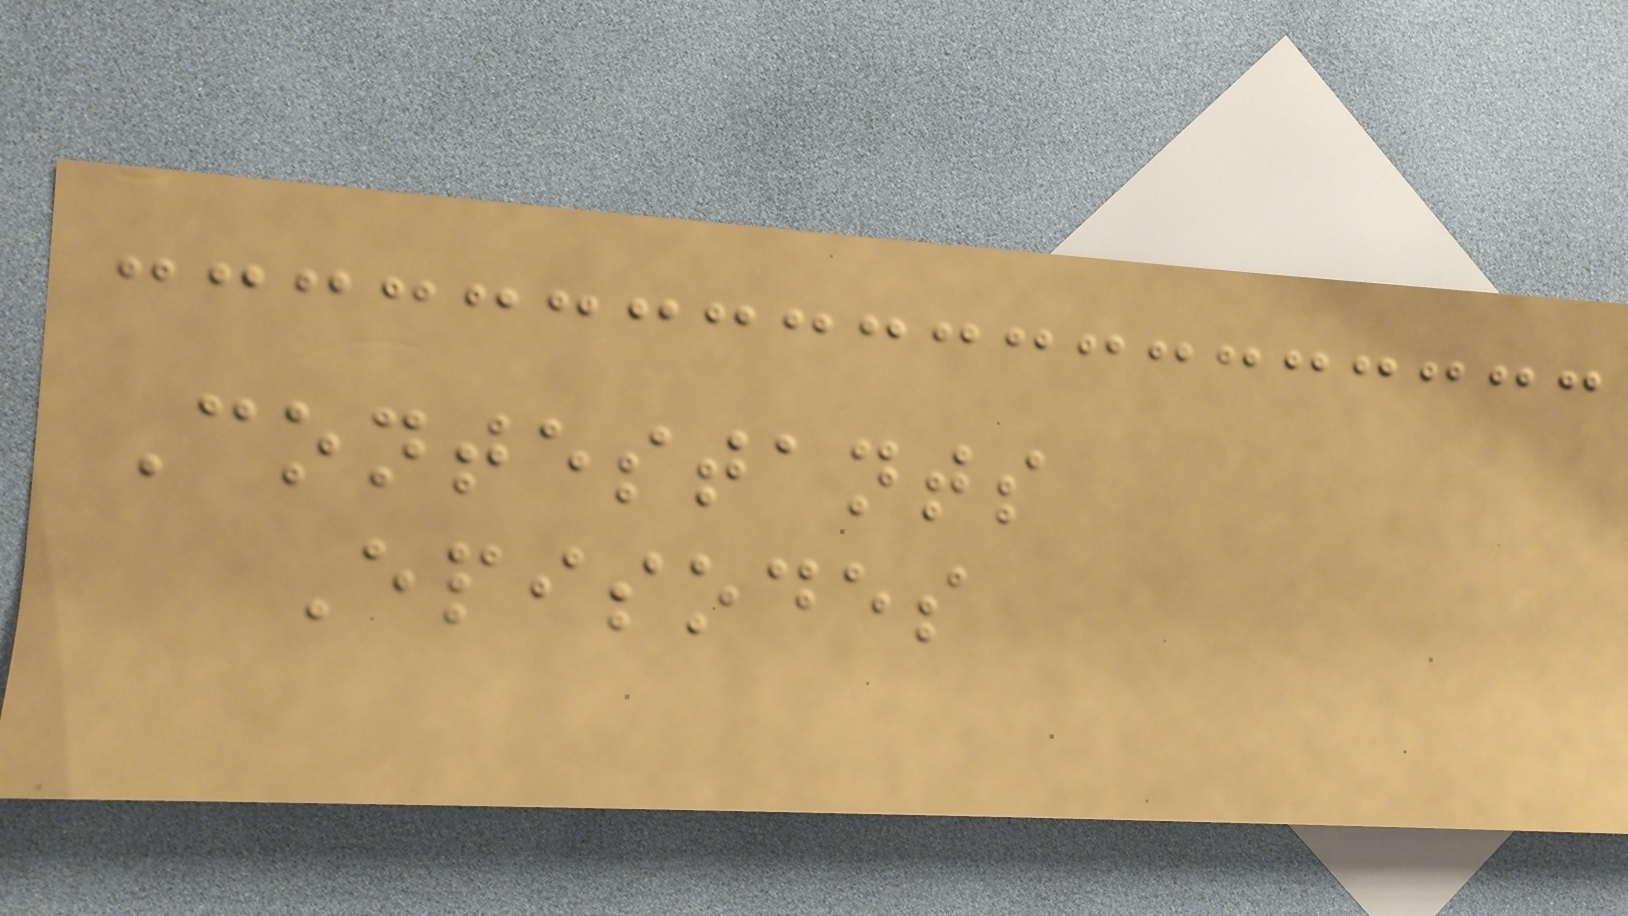Contestants
Episodes
